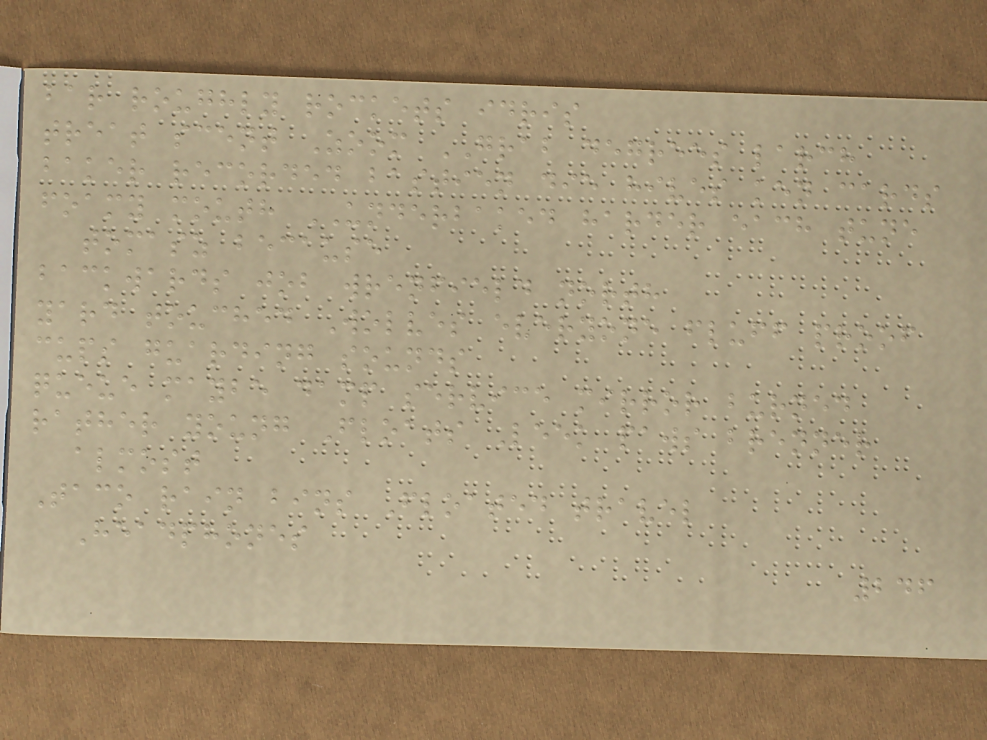bar roughly rockets idris
treat scent Zoom GRAB degrees larch
baker recorded bastien die hives ken cards
foamy mouth UNDERBAKED harder each tune
tomasz because
backwards job wrenfield north
yard touched Wolves everyone fluff proof
cups guarding sounds
queue maybe damp service mirror burned
rather young Floats Leek paws brenner
almost
Taco rain bins Floated travel
Headphones
246
